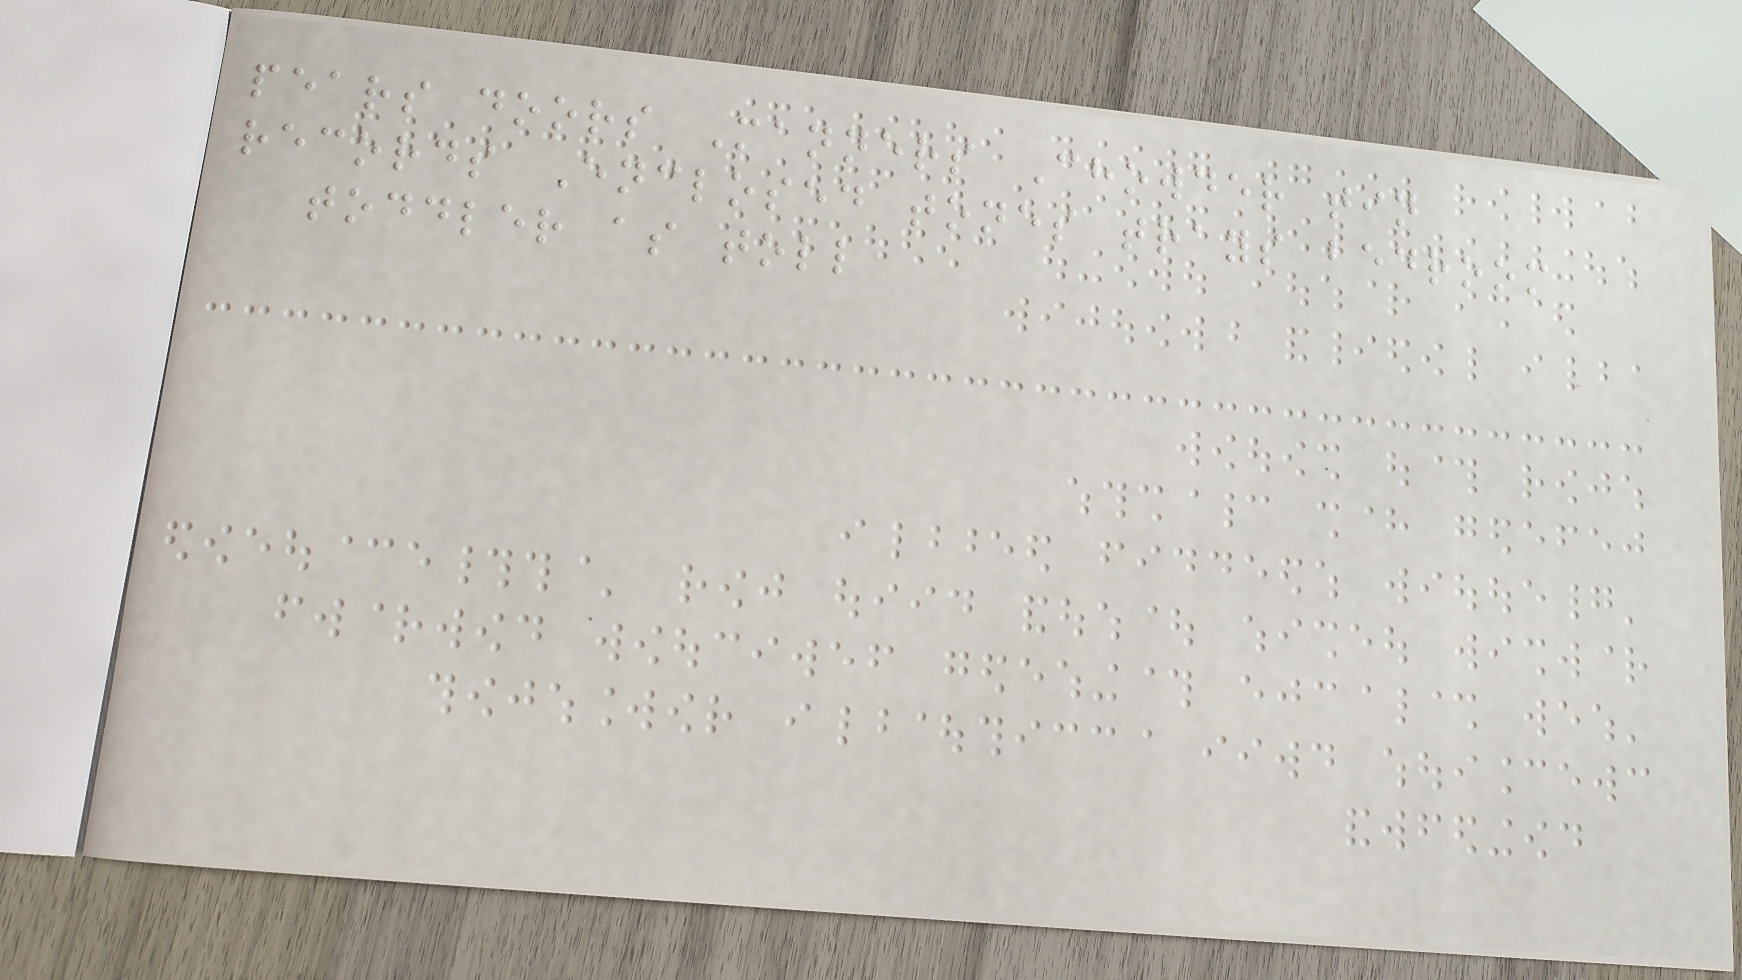pears doors Manners Chowder tin
records Enclosed tones trays bedroom
toddler as toll
